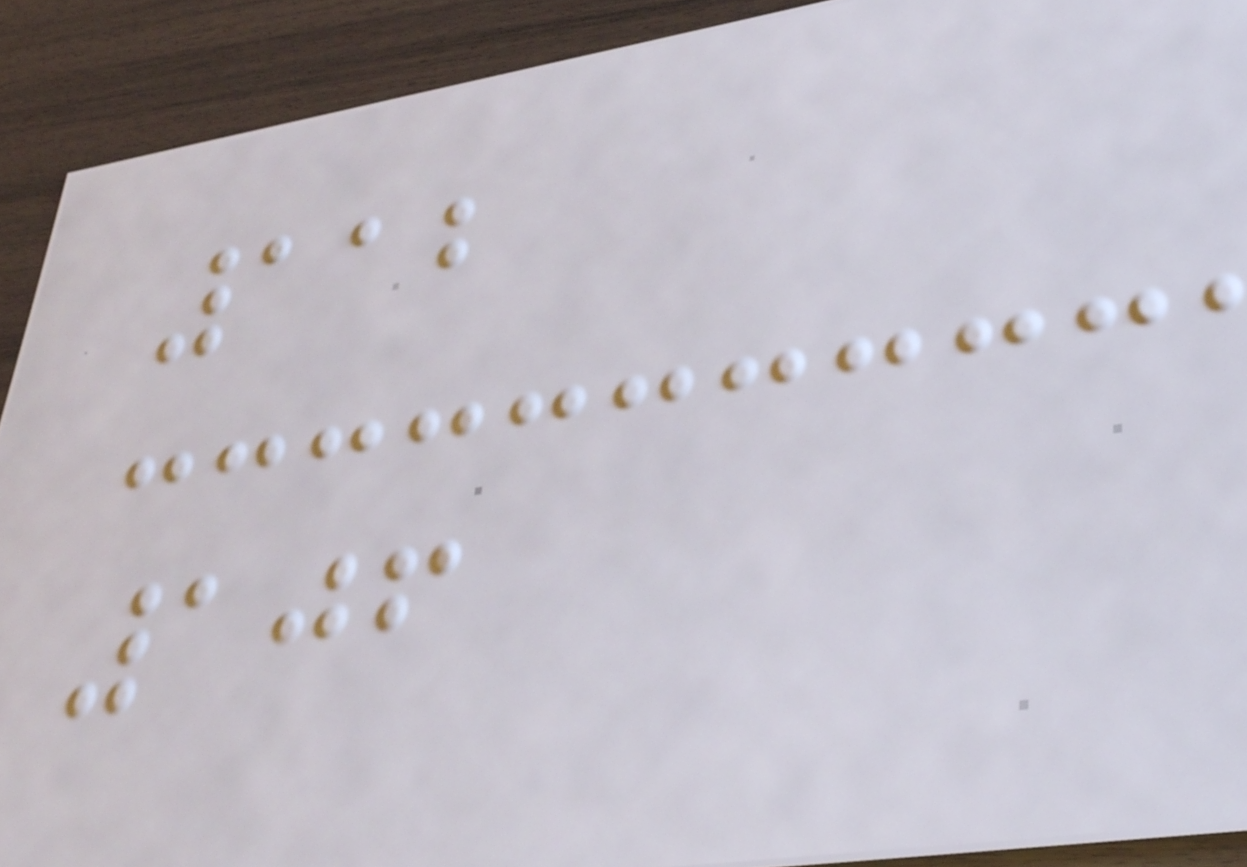112
106
